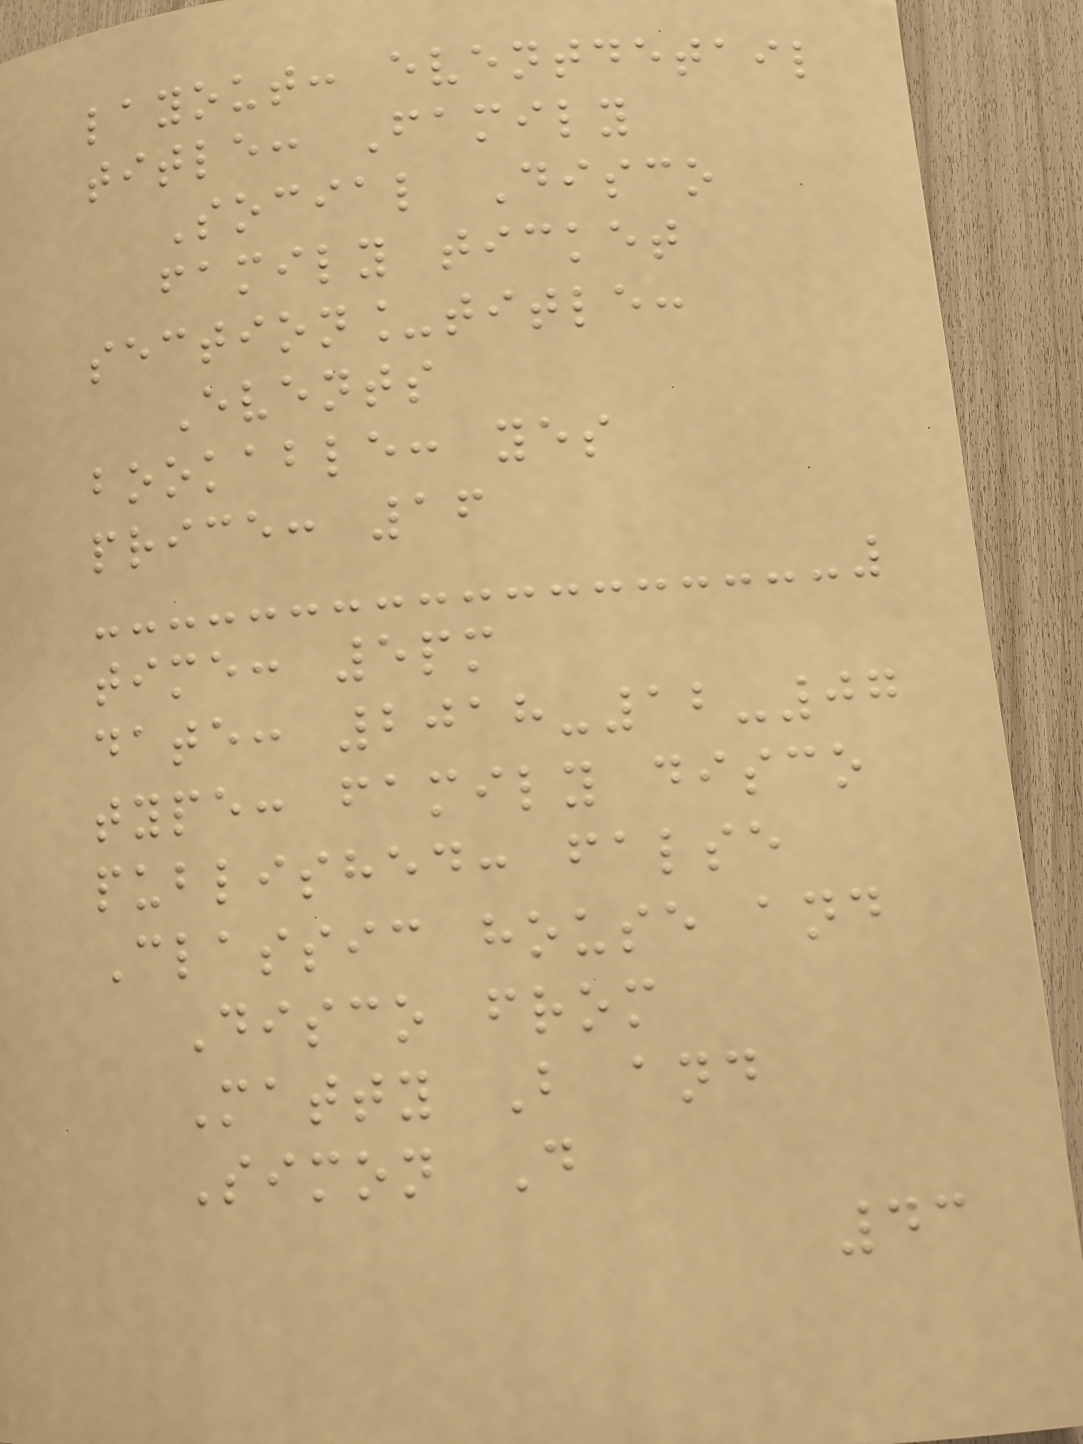layout: eventdetail
title: Family
Social Disco
family ticket
section_title:
Events
bookable: yes
price: 16
time: 5pm
date: 2018-12-07
type: family disco
published: false
Classic house and
Disco from
Matty B and
Simon D
43
